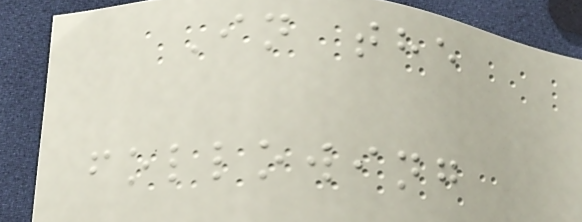In the
following
